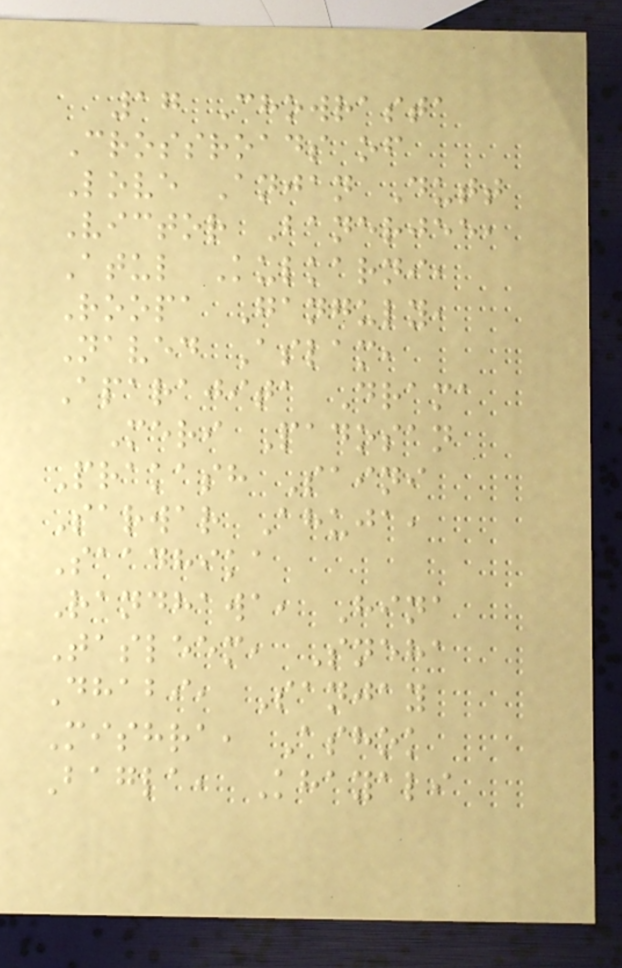17 Chowrasta
Crossroads of
Love Anjan Dutt
Victor Banerjee,
Atul Kulkarni,
Roopa Ganguly,
Naved Aslam,
Aparajita Drama
Meri Padosan
Prakash Saini
Sarwar Ahuja,
Saadhika
Randhawa, Hina
Tasleem, Sneha
Dhabi, Sanjay
Mishra, Ashok
Bagla, Khayali
